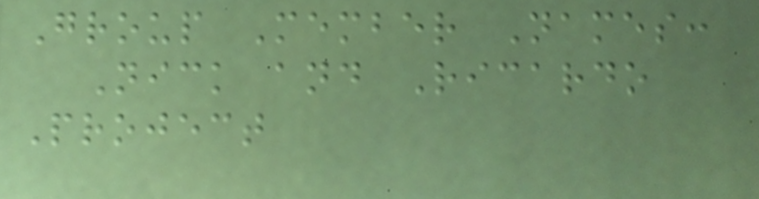Group Member Names:
Nick and Ricardo
Project
